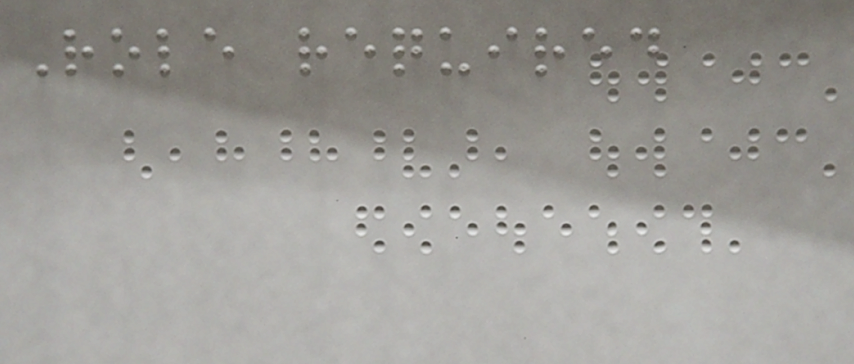Role required
